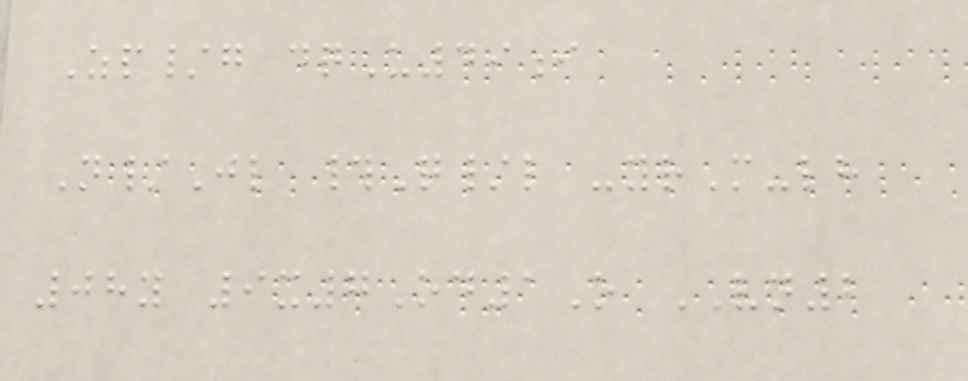Zp/g dqU49i
N/Jl #Q/l -yrM-lh
08y 9x7Od1O VN2
